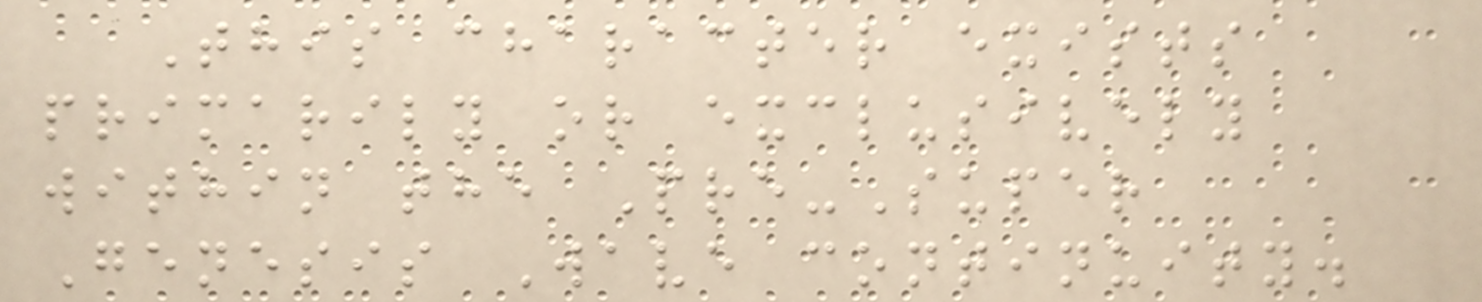This character exists
primarily or exclusively
within the Pre-Super
Genesis Wave continuity.
